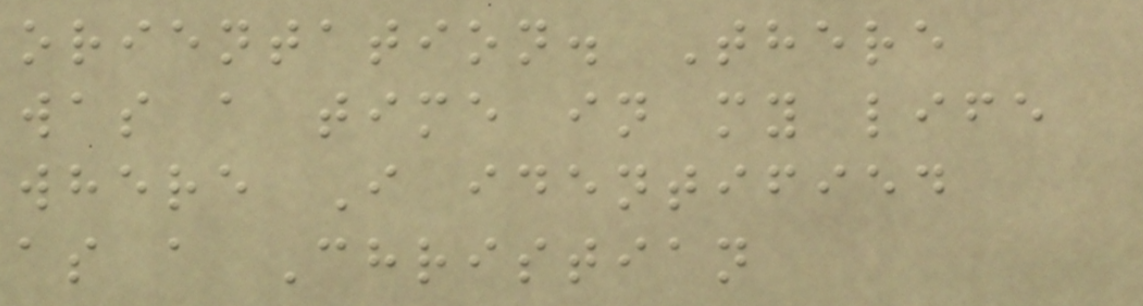orientation. There
was a time in my life
where I identified
as a Christian
